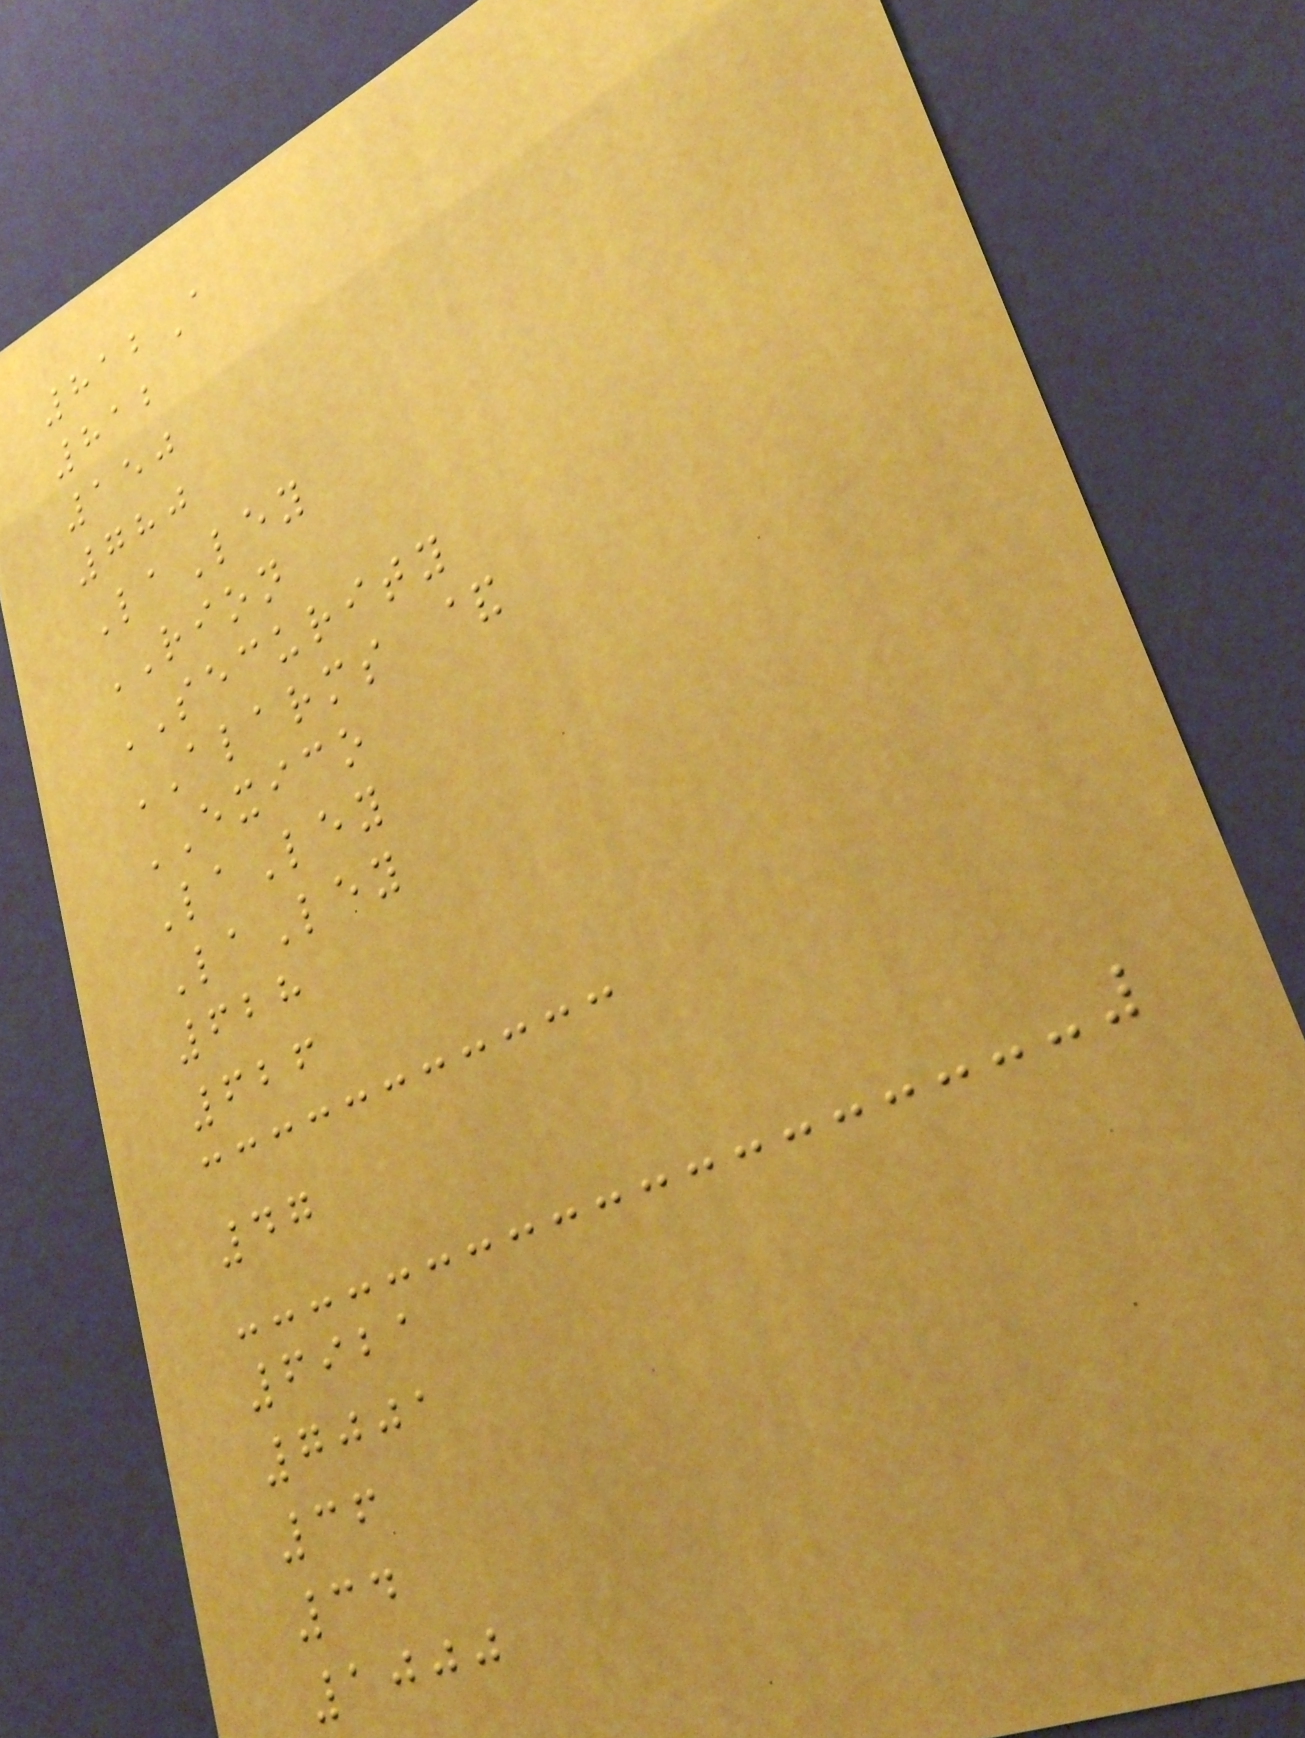812A
812
150
780
LaLey
RION
SECURITY
ALARMS &
EXICO
LaLey
LaLey
628
626
47
6921
7001
36
34
1000
